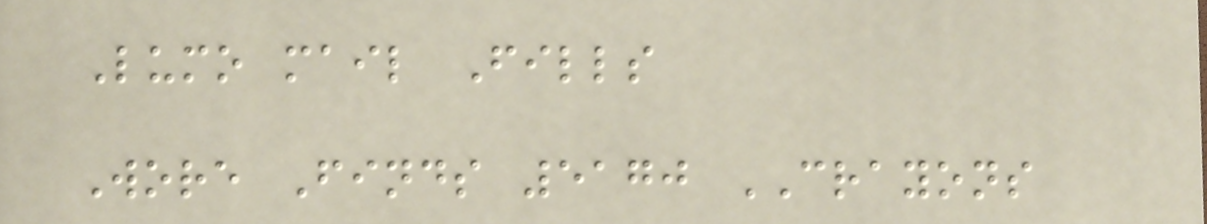Lumo mail Fills
Wore Finds 5170 CRAYONS
